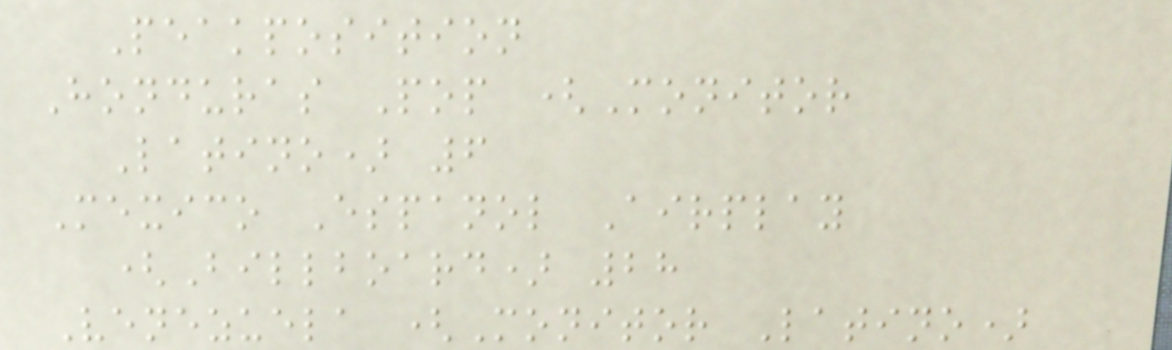Peakposition
Honduras Pop (Monitor
Latino) 6
Mexico Espanol Airplay
(Billboard) 28
Venezuela (Monitor Latino)
